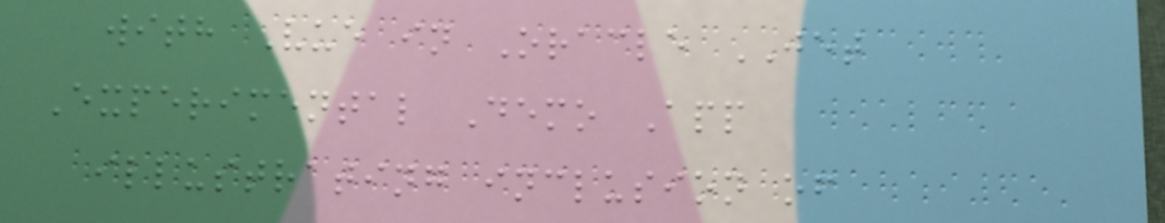with Vue in Oracle JET
Experimental Demo App
illustrating inclusion of
